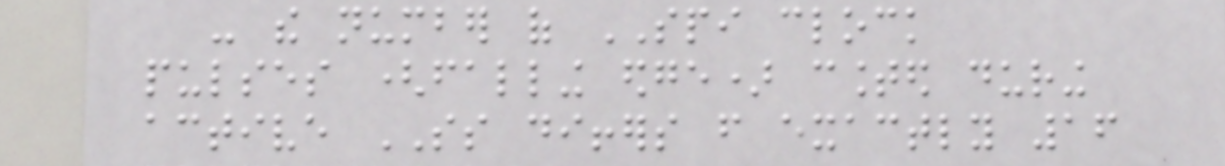- the number of SPI clock
pulses (falling edge) counted during
active SS differs from exactly 16
